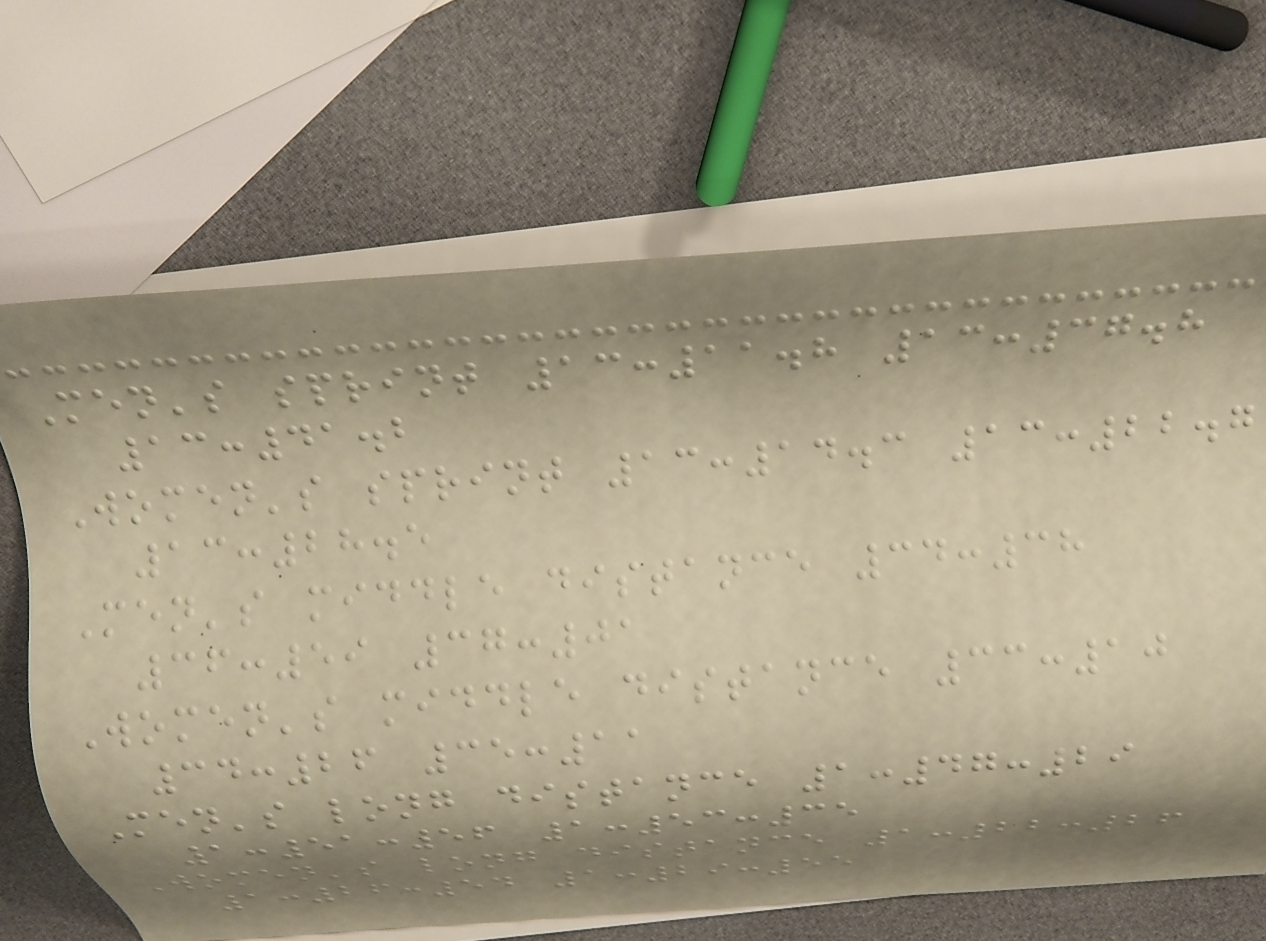Men's sprint 13:11.8 13:37.8
13:41.2
Women's sprint 13:14.3 13:22.7
13:28.5
Men's middle distance 34:38
36:59 37:01
Women's middle distance 33:10
34:26 35:11
Men's long distance 1:47:29
1:51:56 1:53:35
Women's long distance 1:22:26
1:26:54 1:29:55
